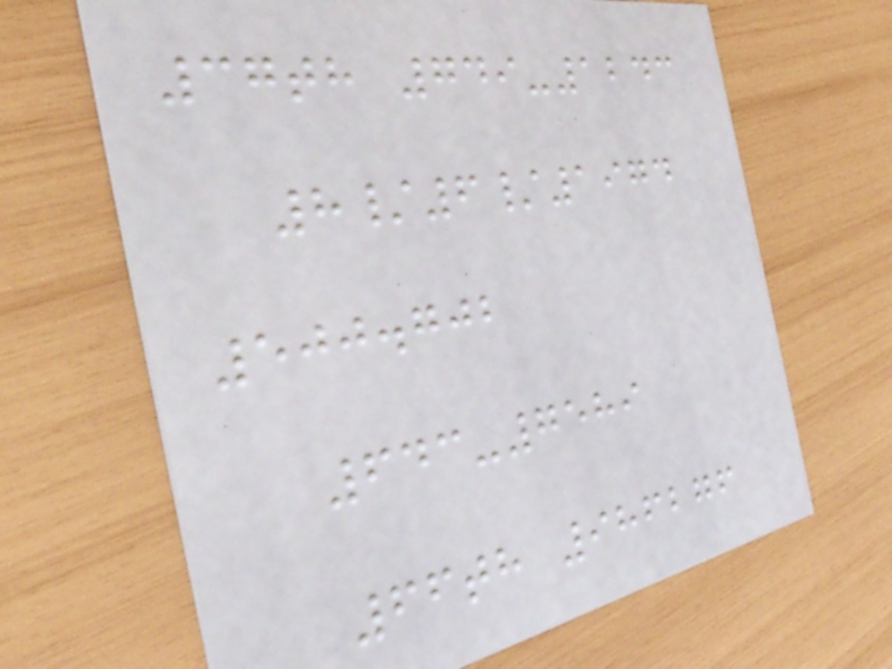37th 749-1243
8/6/1974
500.702
643-7589
66th 986276
